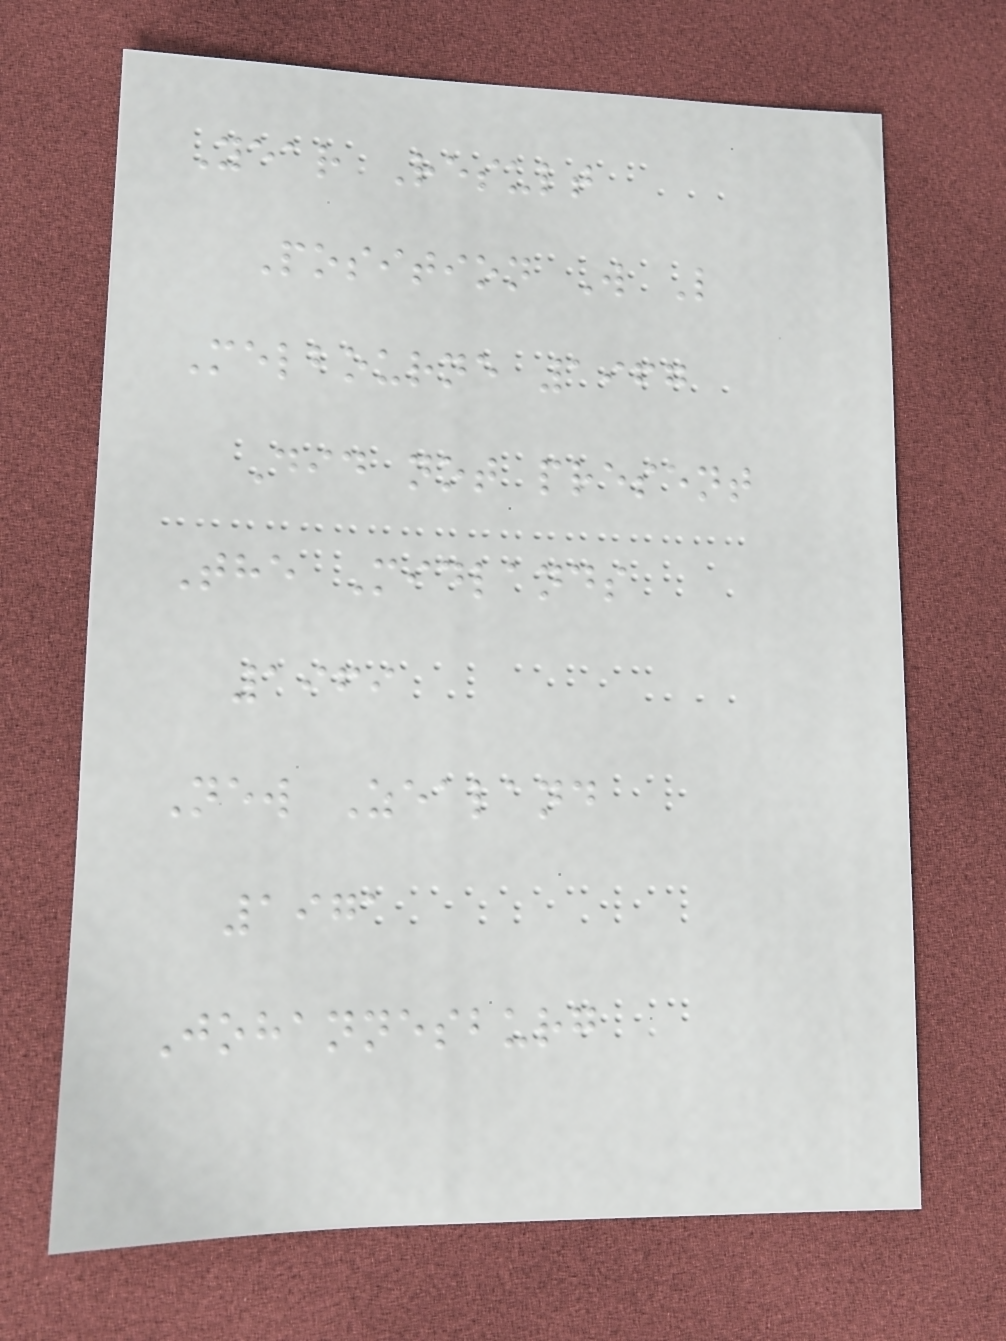Year Result
Position W L
Melbourne 1967
Did not present
The Midlands
1969
New Zealand
1971
Johannesburg
